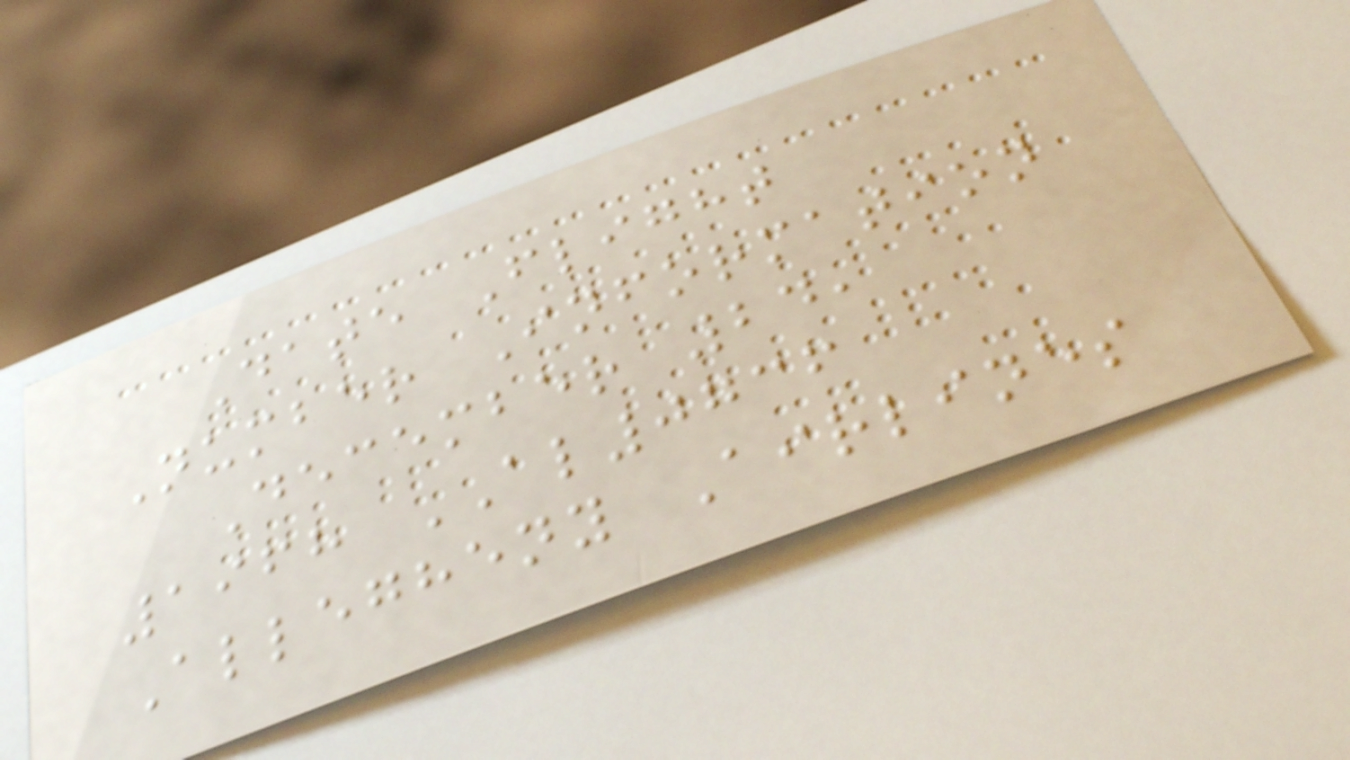Date Flight
Number Information
December 24,
1968 AL0736
Allegheny Airlines
